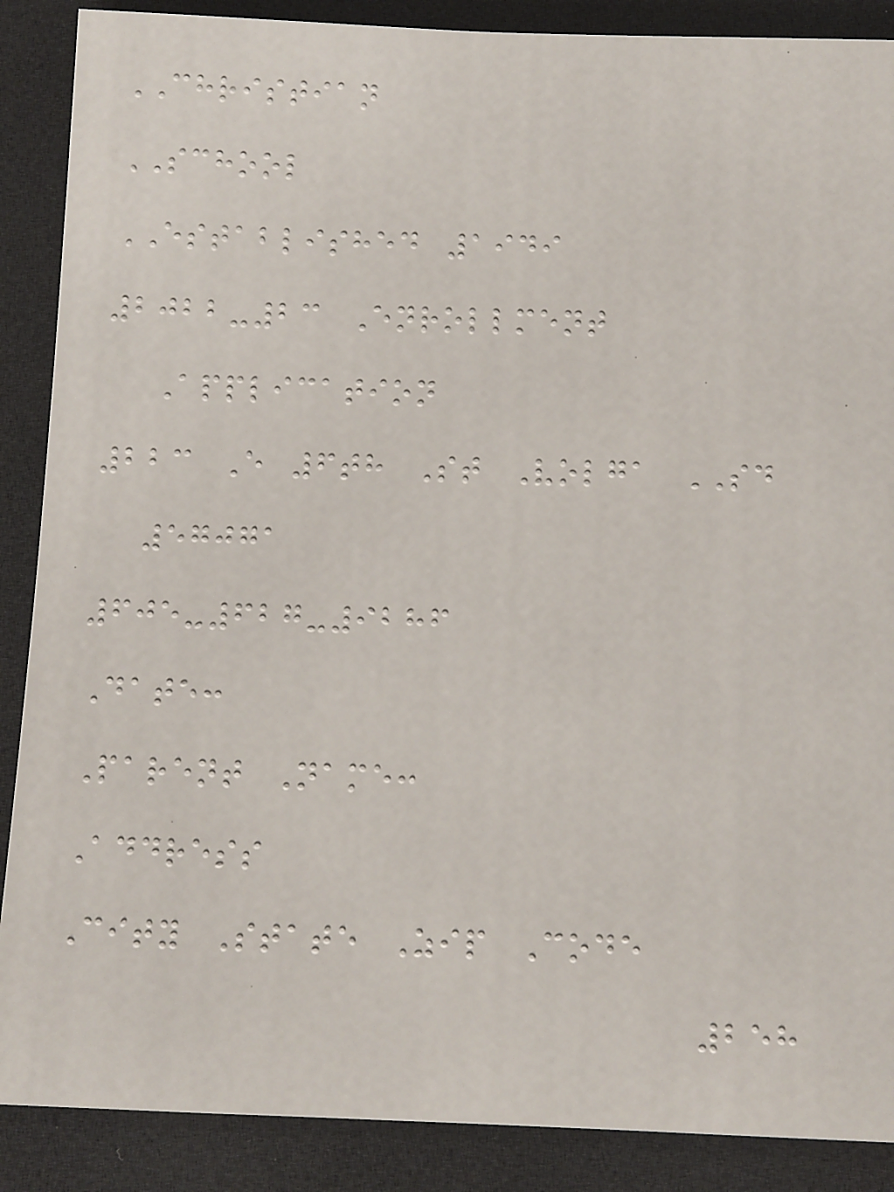CHRISTIAN
SCHOOL
ESTABLISHED 1949
2022-23 Enrollment
Application
223 E 6th St Volga SD
57071
605-627-9286
Date:
Parent Name:
Address
City State Zip Code
258
